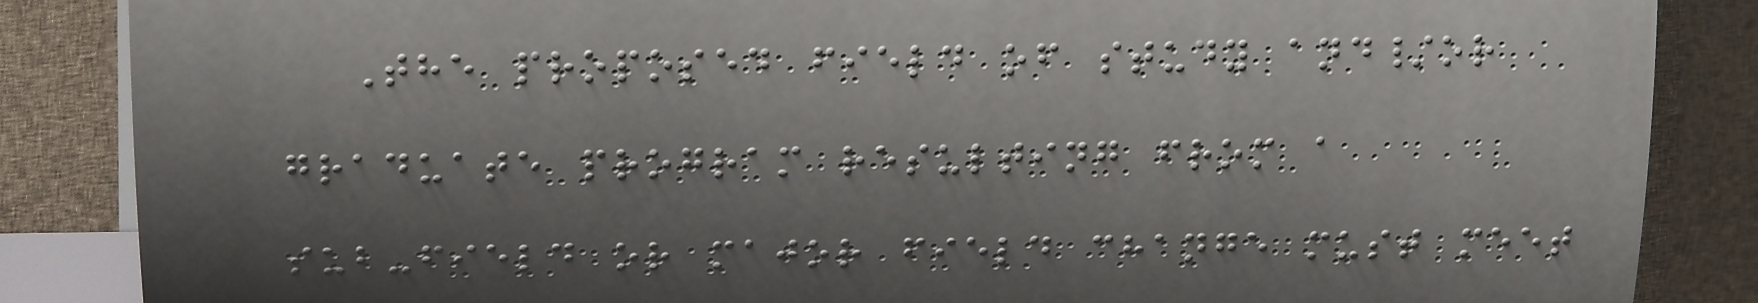The proposed field of study and/or
graduate program resulting from a
sub-field or major field change must meet
